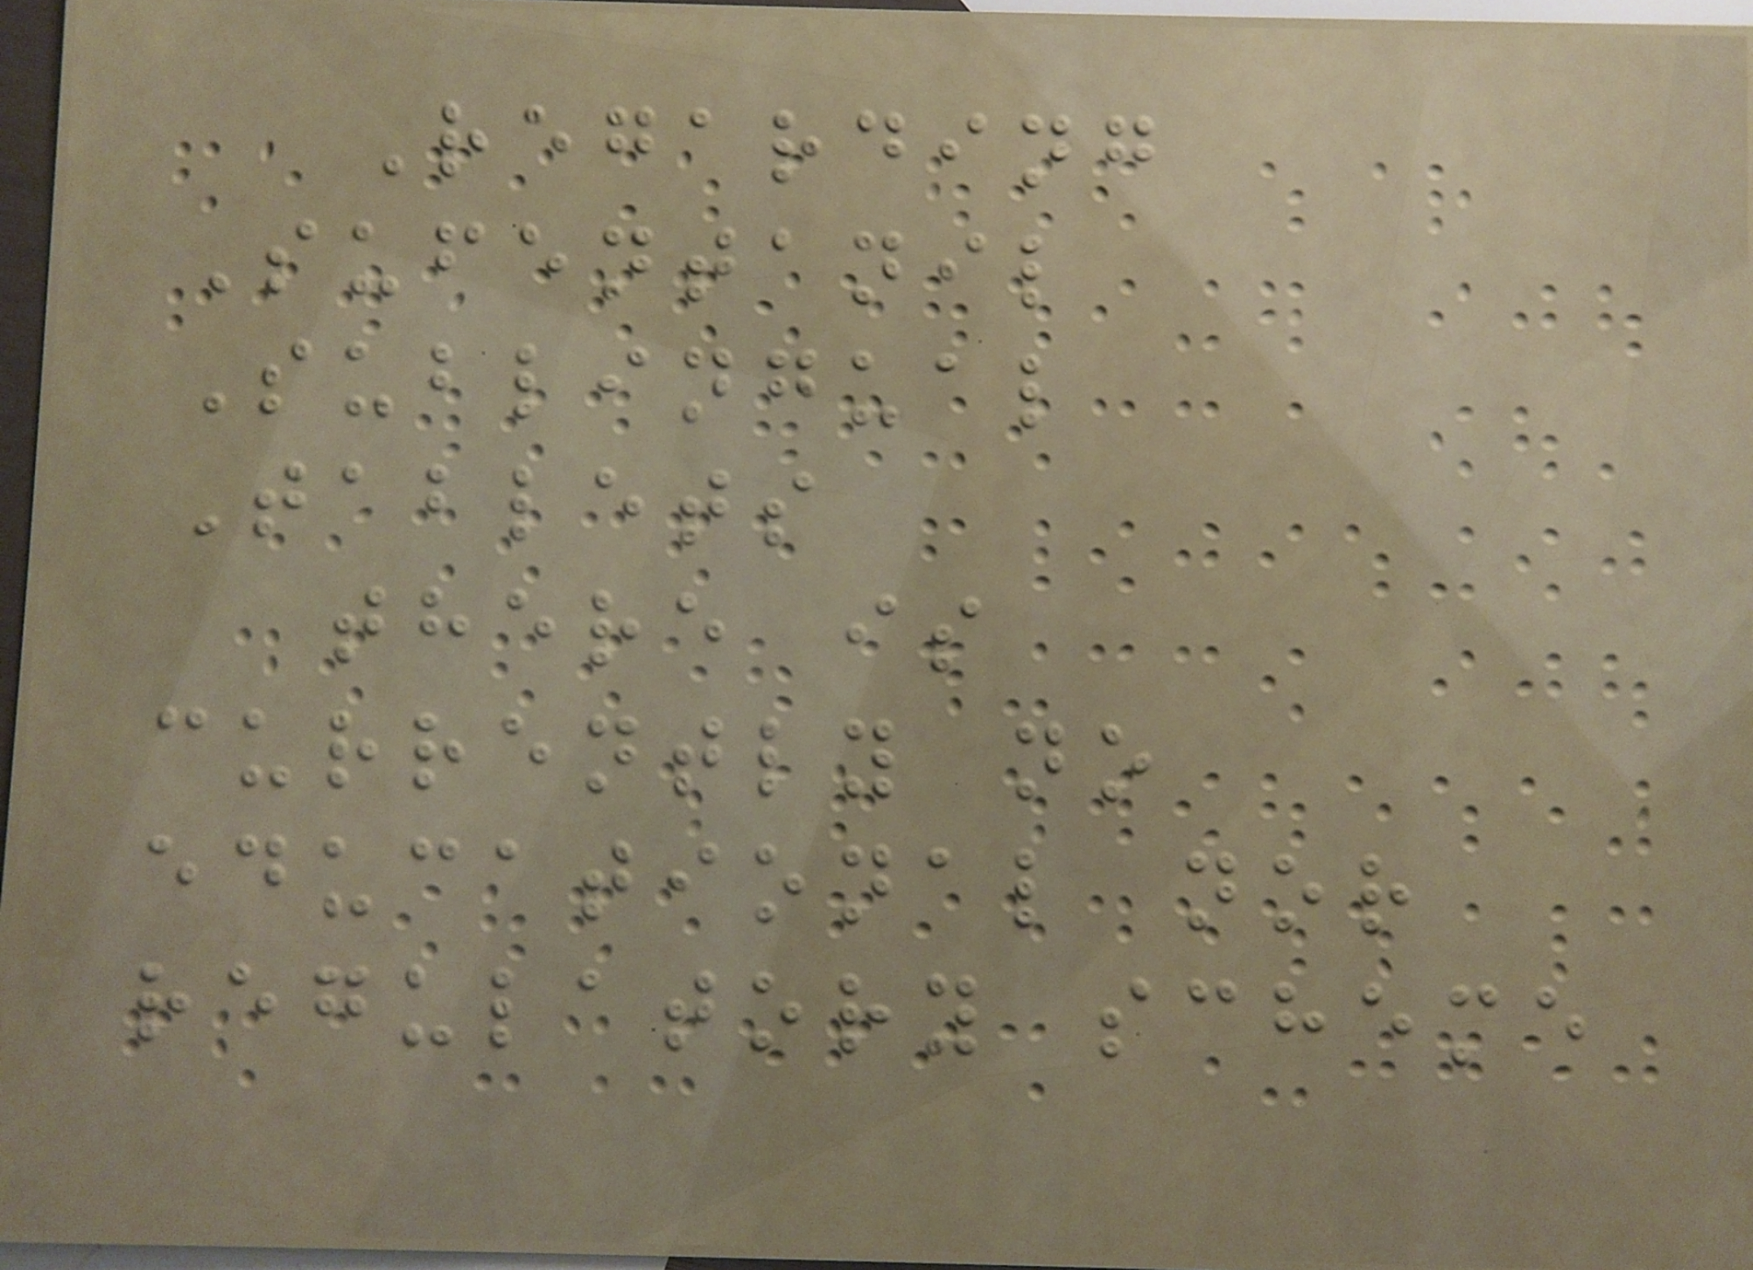Regarding
Sufentanil
Sublingual
Tablets
there is
currently no
educational nor
regulatory scheme
